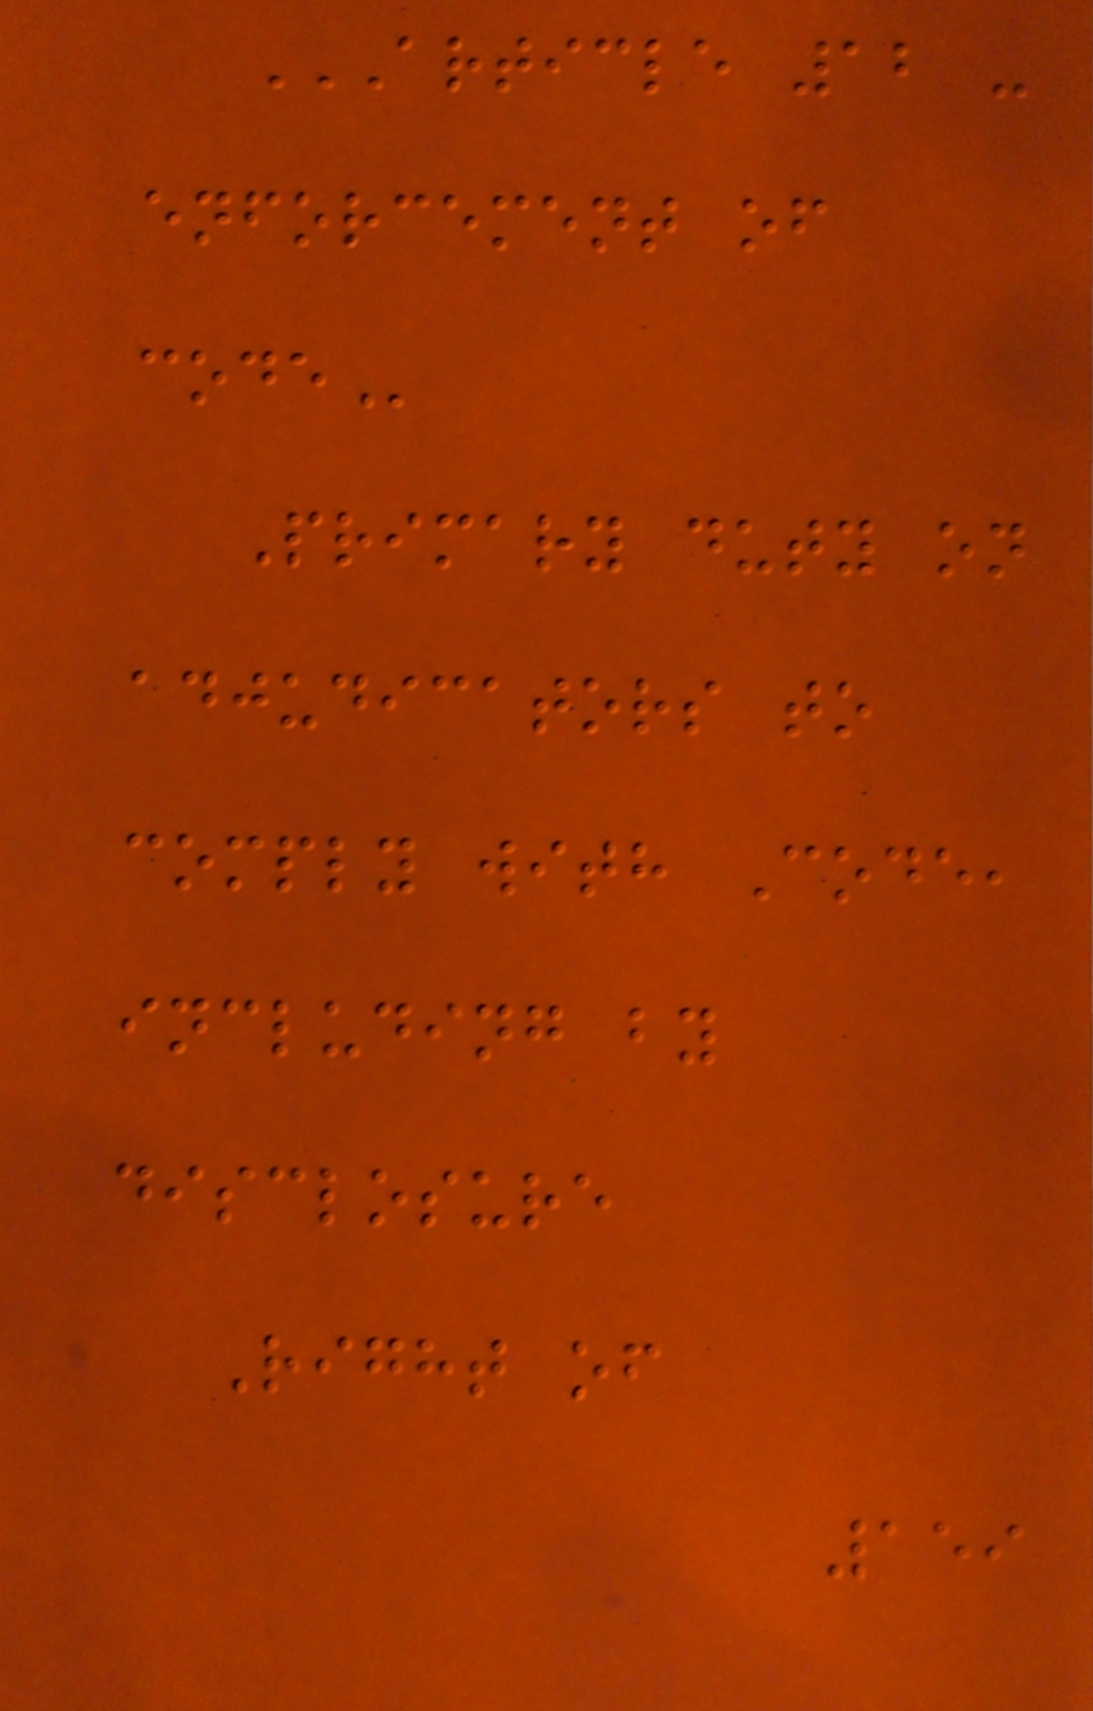ARTICLE 12 -
ENFORCEMENT OF
CODE
Primary duty on
adjudicators to
comply with Code,
including by
disclosure
Right of
159
